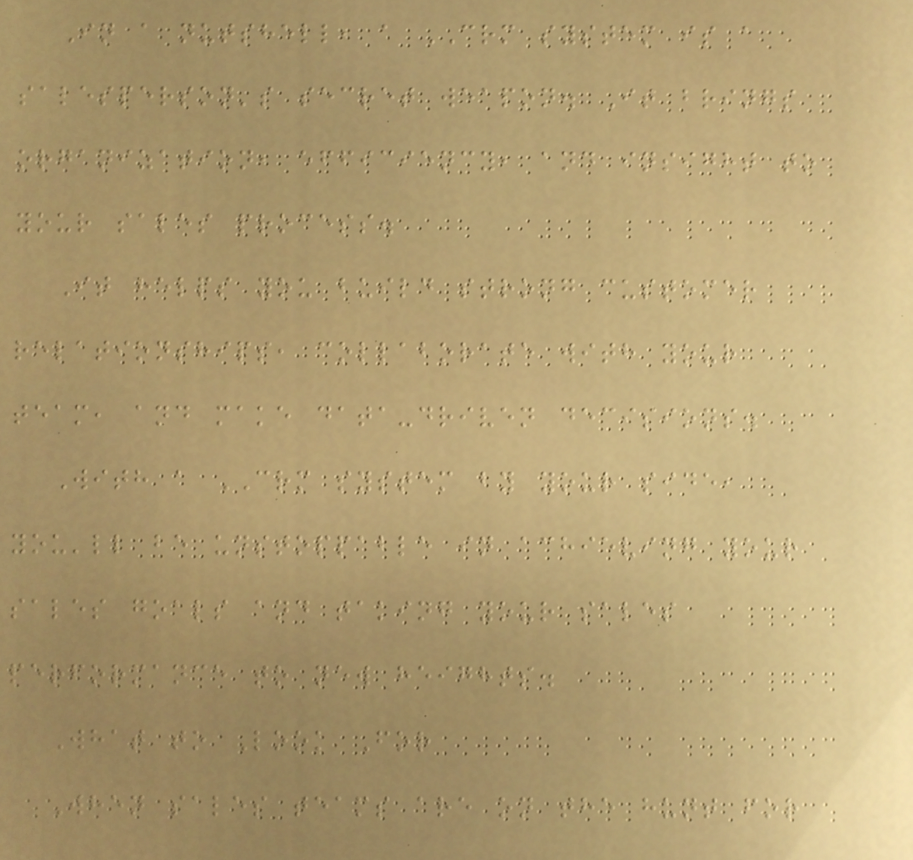In a nutshell, a CRM system is a
salesperson's secret weapon. It brings
organization, efficiency, and insight to
your sales process.
It helps you build strong customer
relationships, collaborate with your
team, and make data-driven decisions.
With a CRM system by your side,
you'll be unstoppable in achieving your
sales goals and taking your sales
performance to new heights.
What to Look For
When sales teams are on the hunt for
